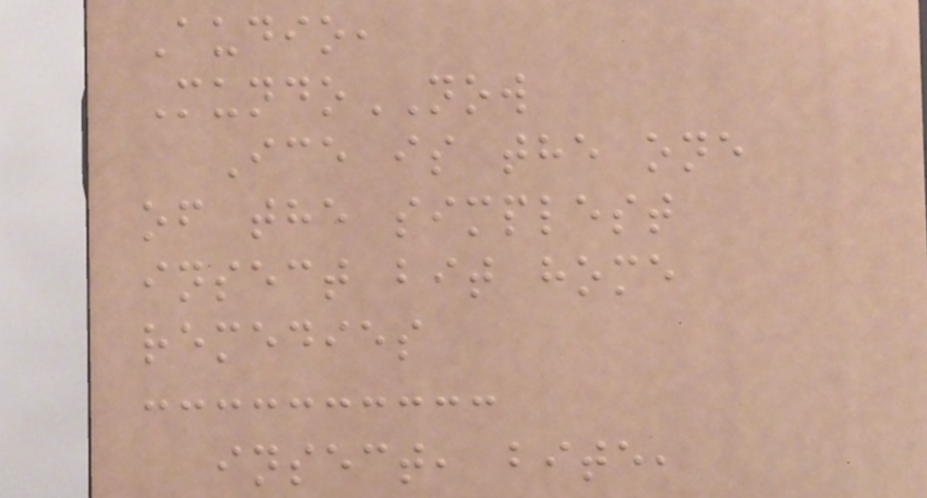Audio,
MundoNOW
Ice is the one
of the simplest
insect bit home
remedies
insect, bite,
